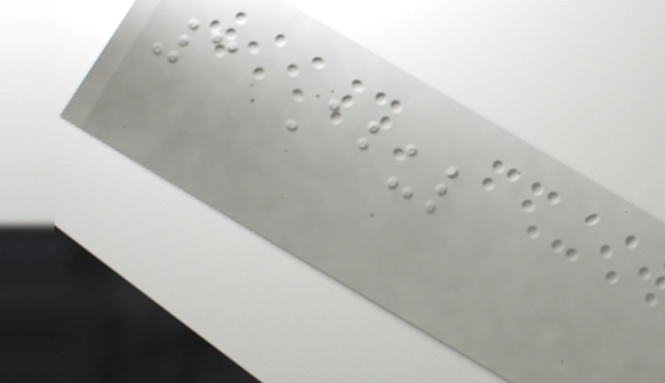3 Abul
